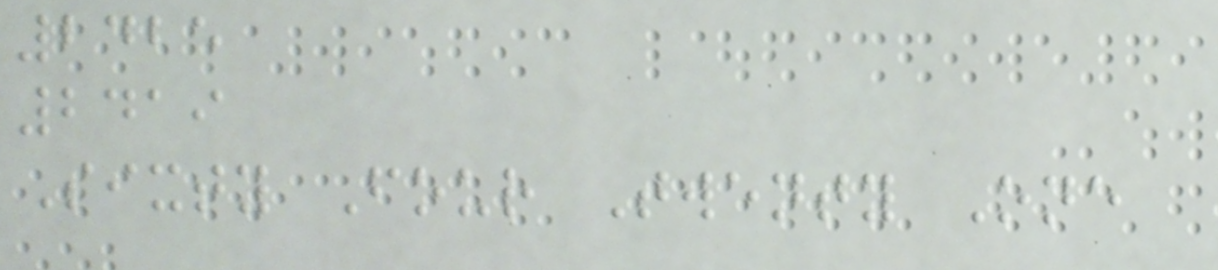2425
2419
Sixty Four Twenty One
